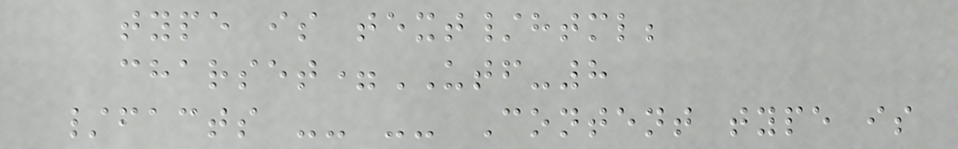type is text/html;
charset=UTF-8
/facts -- -- Content type is
